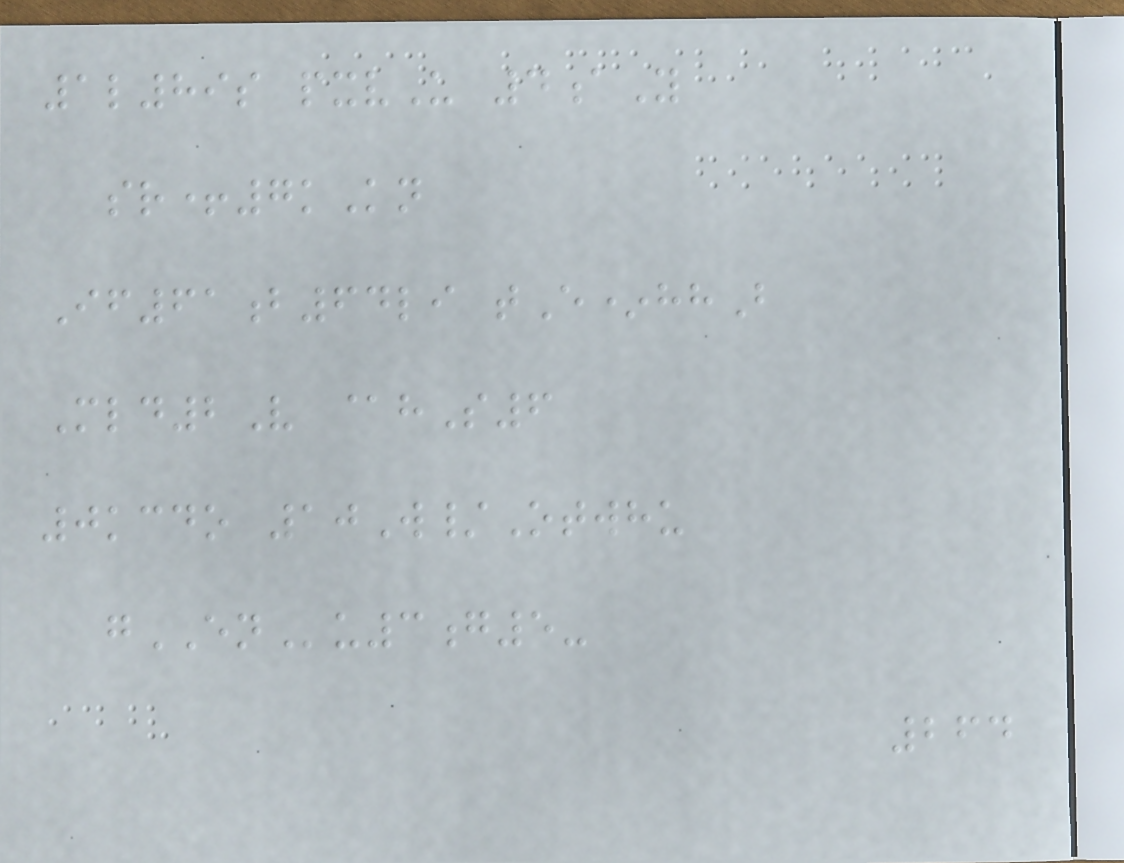1l89s pxvU 4aY
sr+7kKn
If61b64li tE*hhB
Mld2V @hS6
0kcdo 10W/Otwhu
gENu3g5-
264
